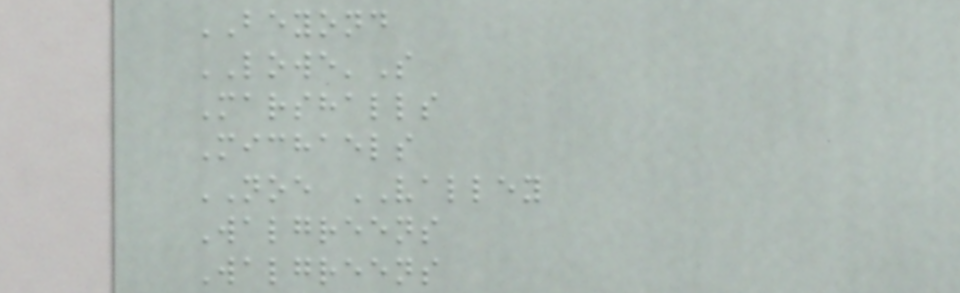BEYOND
LOWE'S
Marshalls
Michaels
NOE VALLEY
Walgreens
Walgreens
